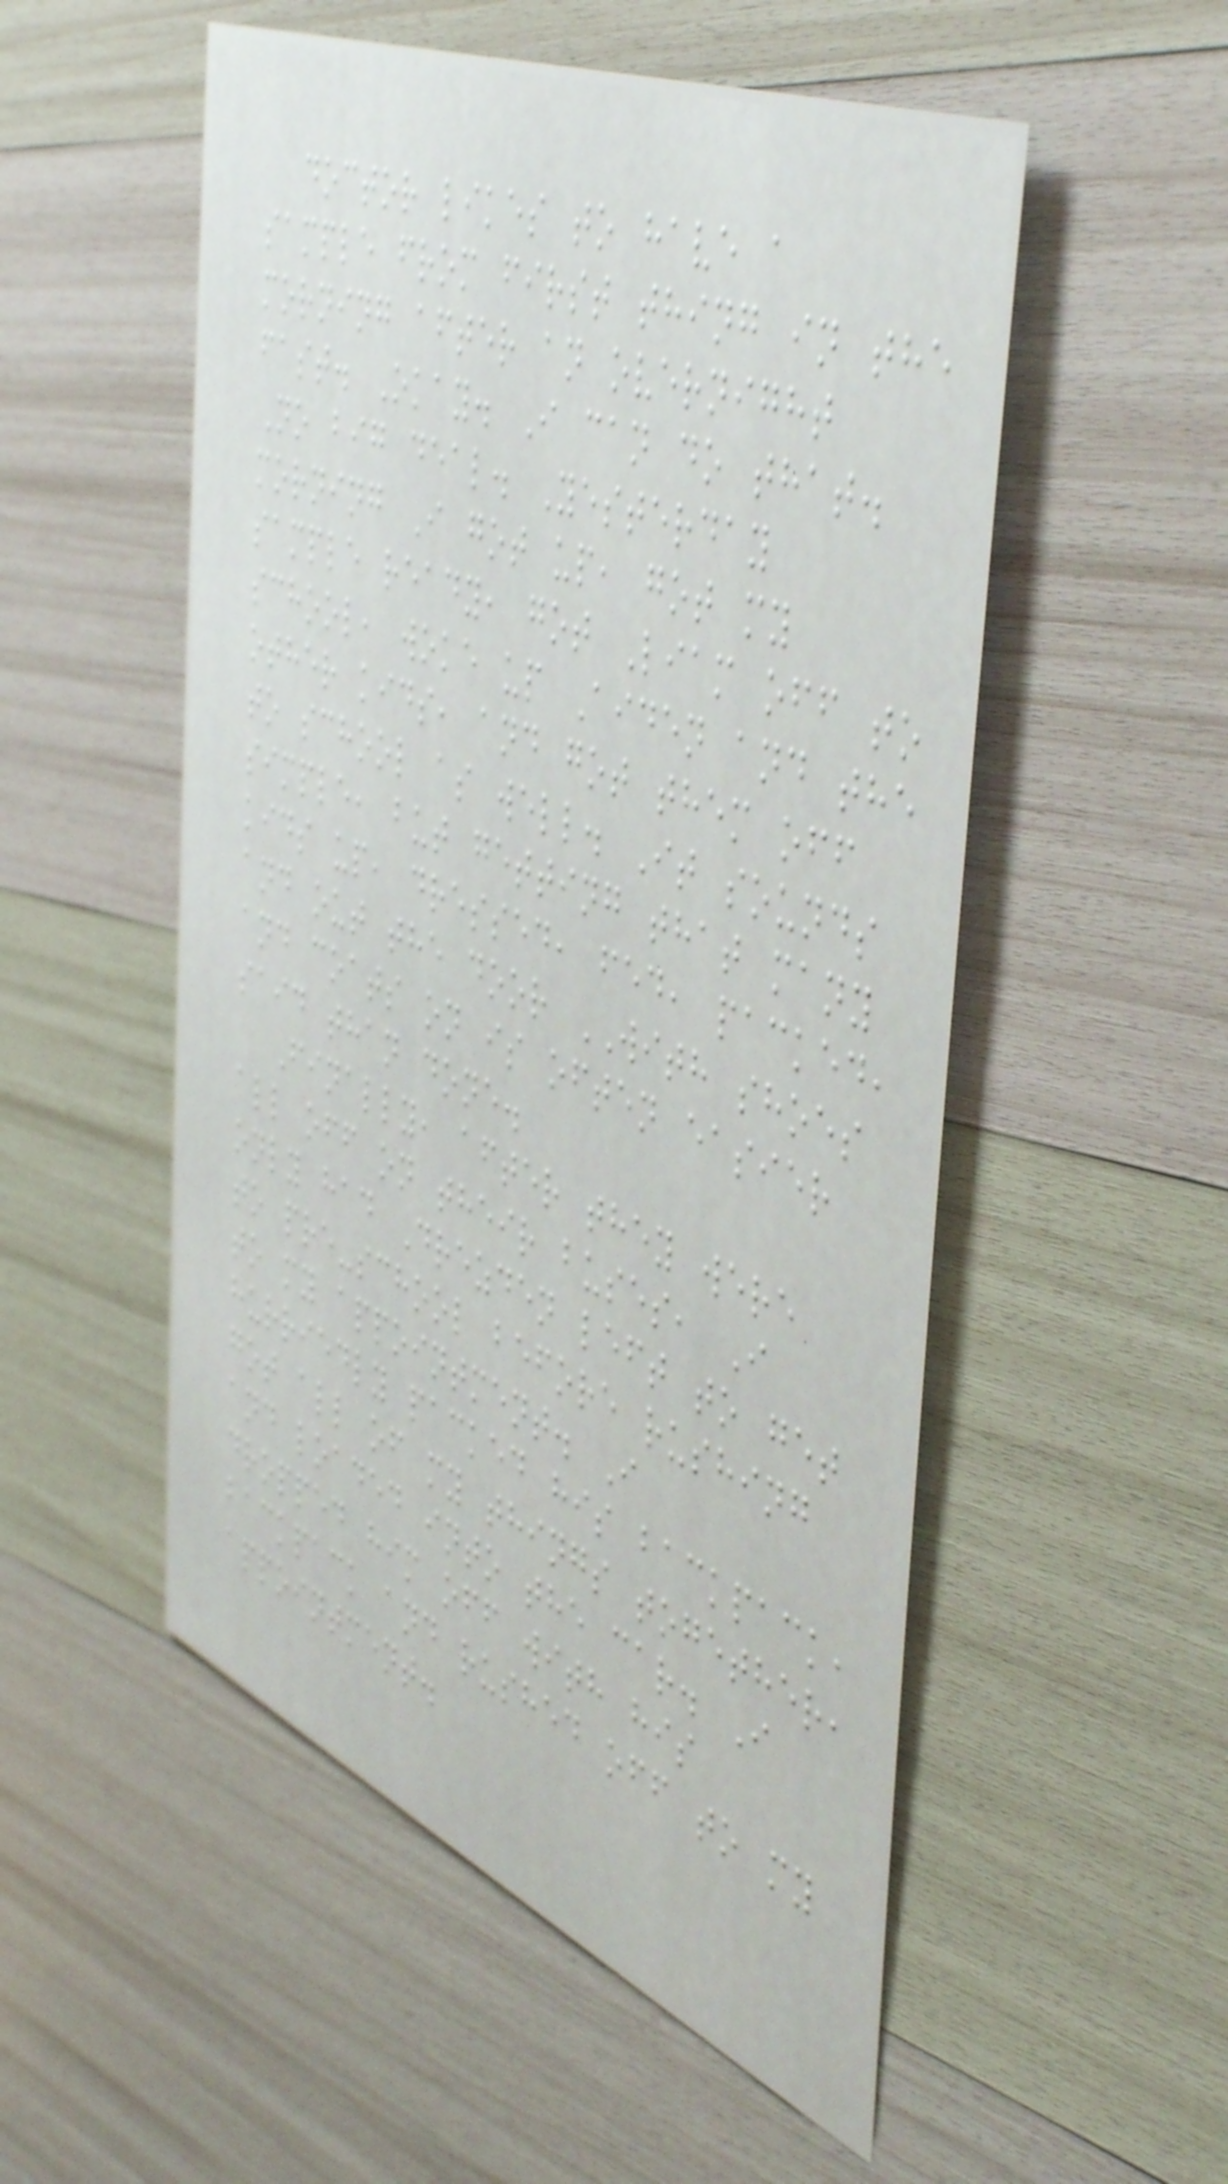doctor likes to have a
sample from first thing in the
morning after an overnight
fast. Okay. I can do that.
No big deal. Yesterday
morning I got up, got my
sample ready, got Liam off to
school, woke up Aiden and the
other kids, and got them off
to school as well. It sounds
simple, but getting that many
kids up, dressed, fed, packed,
and out the door WITH shoes
and coats on is often easier
said than done.
Finally, after they were
all off on their buses, I
only had Drezden left to get
to pre-school before rushing
to my appointment. I
hurriedly packed his backpack,
got all of my things together,
and loaded into the car. I
dropped him off with his
backpack and rushed off to my
appointment.
